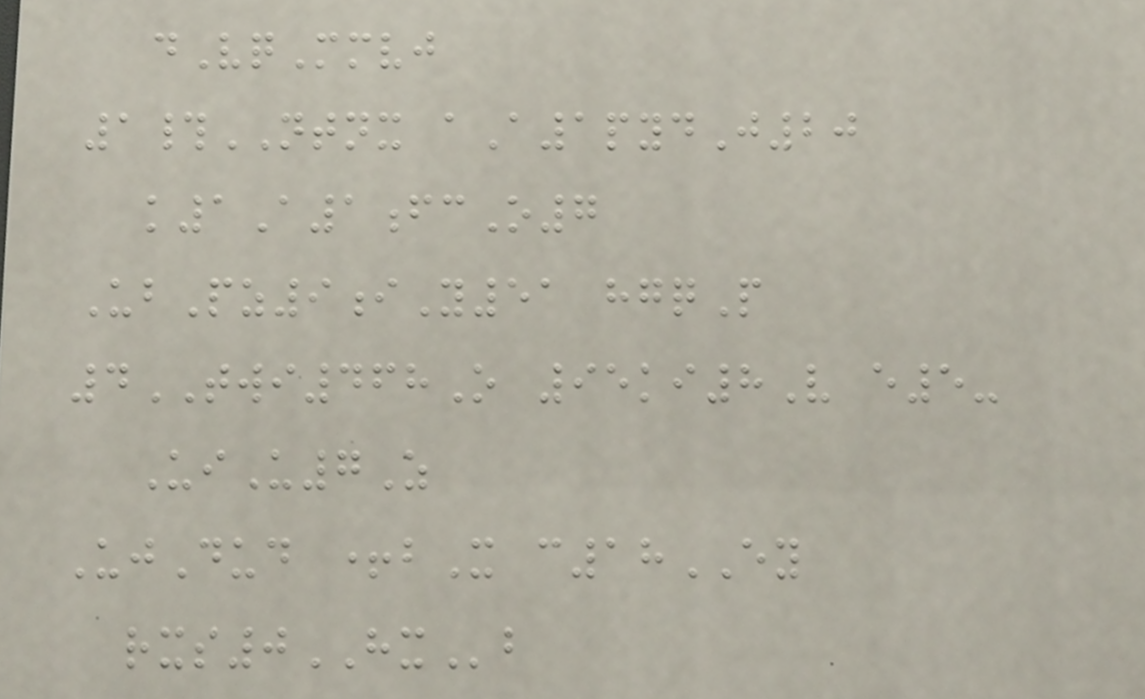dVqMmvj
1#NTNX aA1pydJ20
k1A1fcO7
UbPz9iY51 hgqP
4TWI468O 95ki8V e5-
UiU7Z
UjDud +bX c18EY
rxs0HXb
